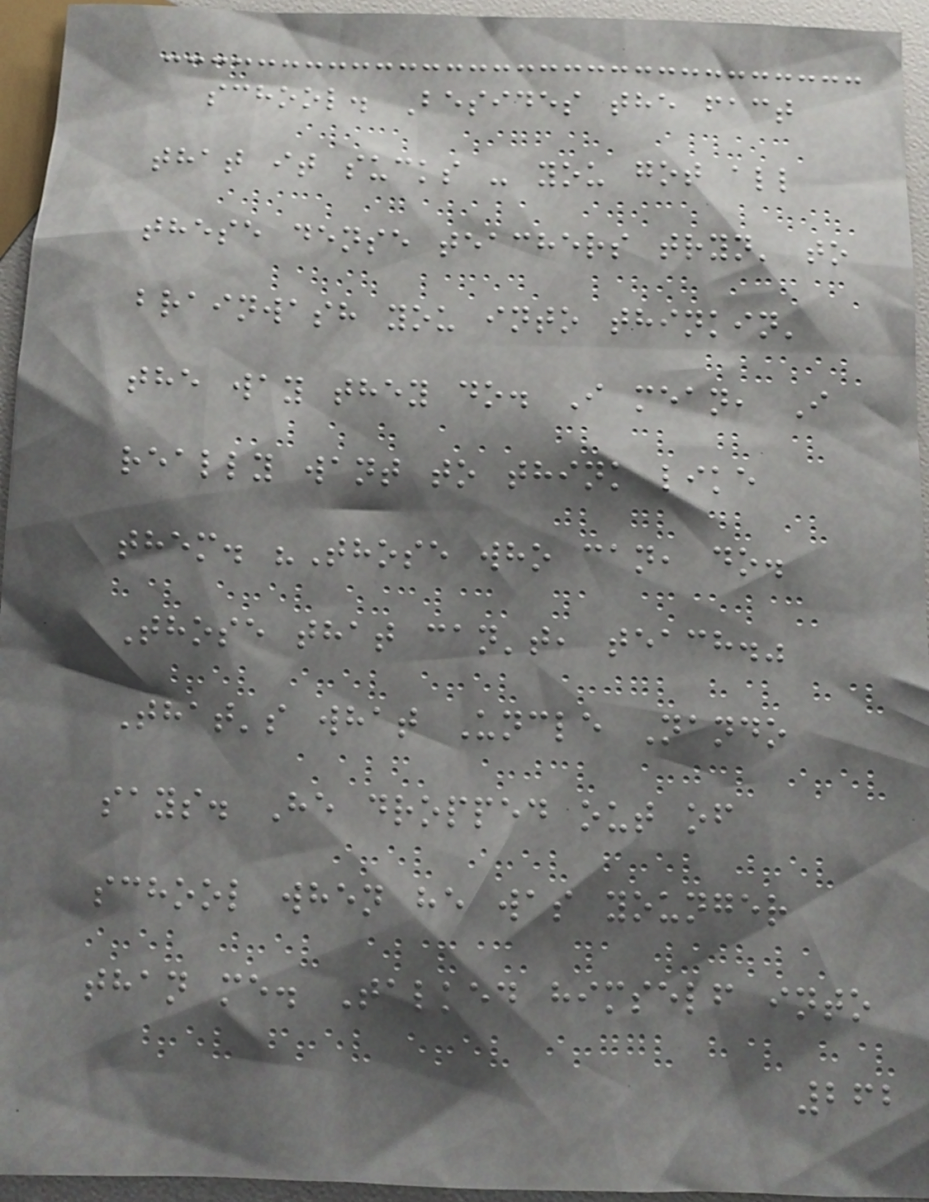school. Besides the fact
that it sucks - you got all
these dense teachers tryn' to
brainwash you into thinkin'
the way they do. I mean, I
really want to think like
them. "Those who can, do.
Those that can't, teach."
That's what Uncle Nando
says. He dropped out of
school when he was younger
than me. Talked himself into
262
